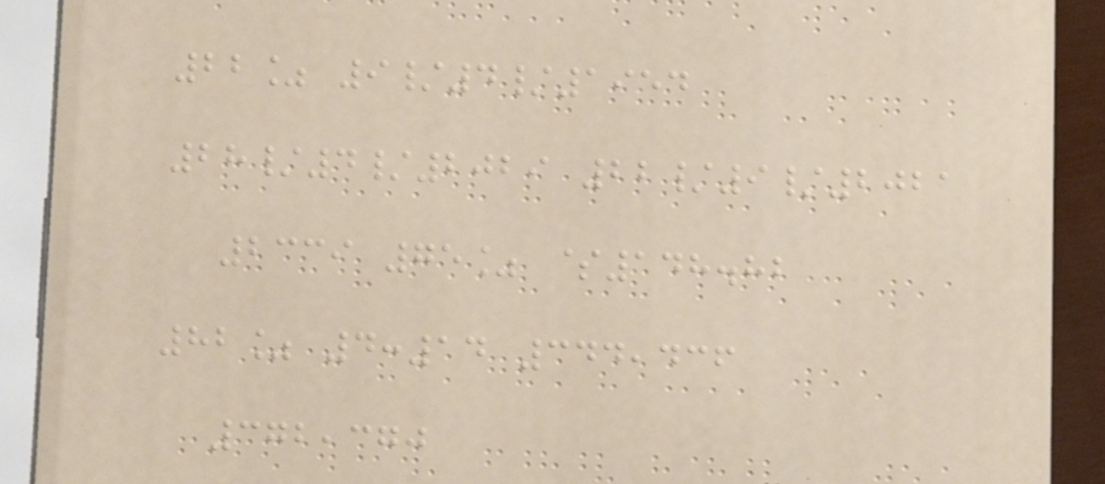22% 9/4/1954
28/4/2029 22/9/2021
2339 75% $148.82
82% 4:14 344,436
372,370
